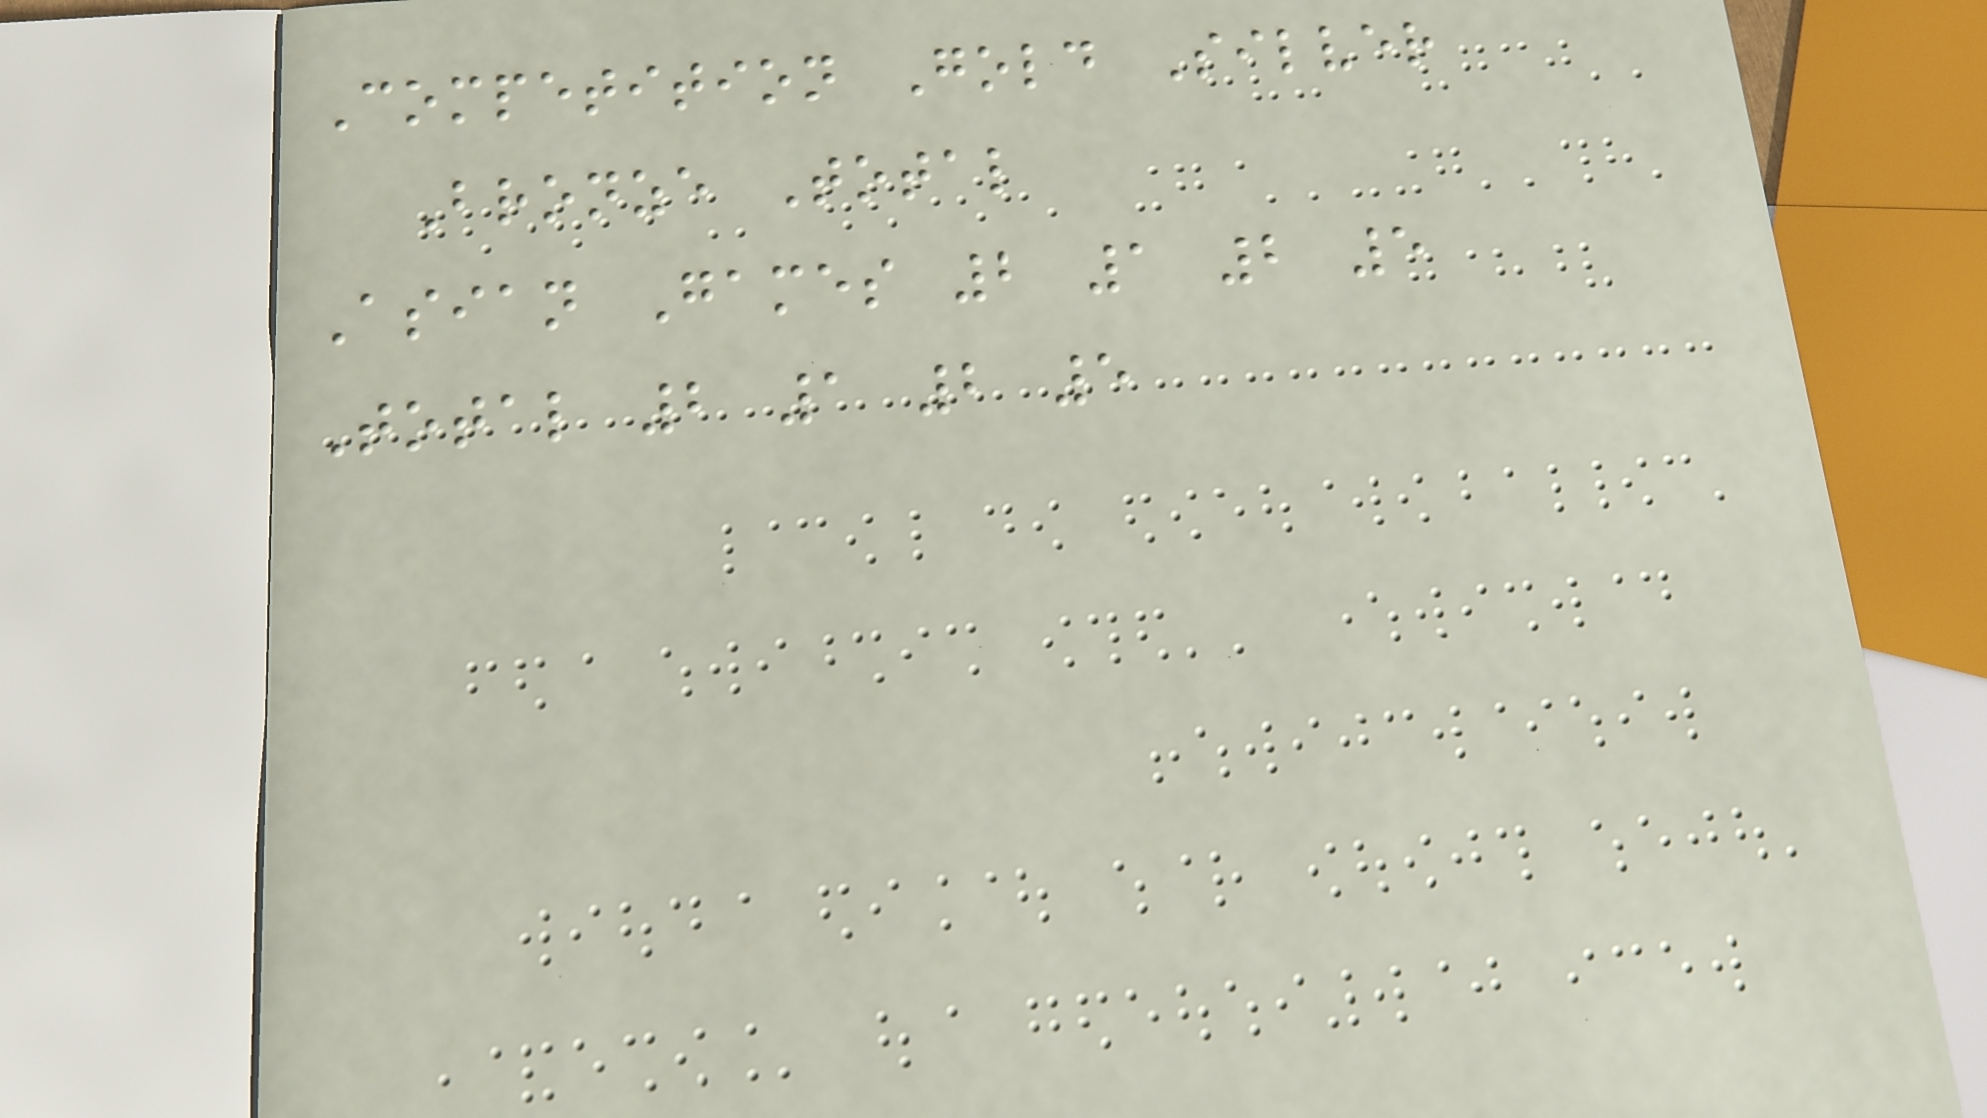Competition Gold Silver
Bronze Total
Asian Games 2 1 2 5
Total 2 1 2 5
